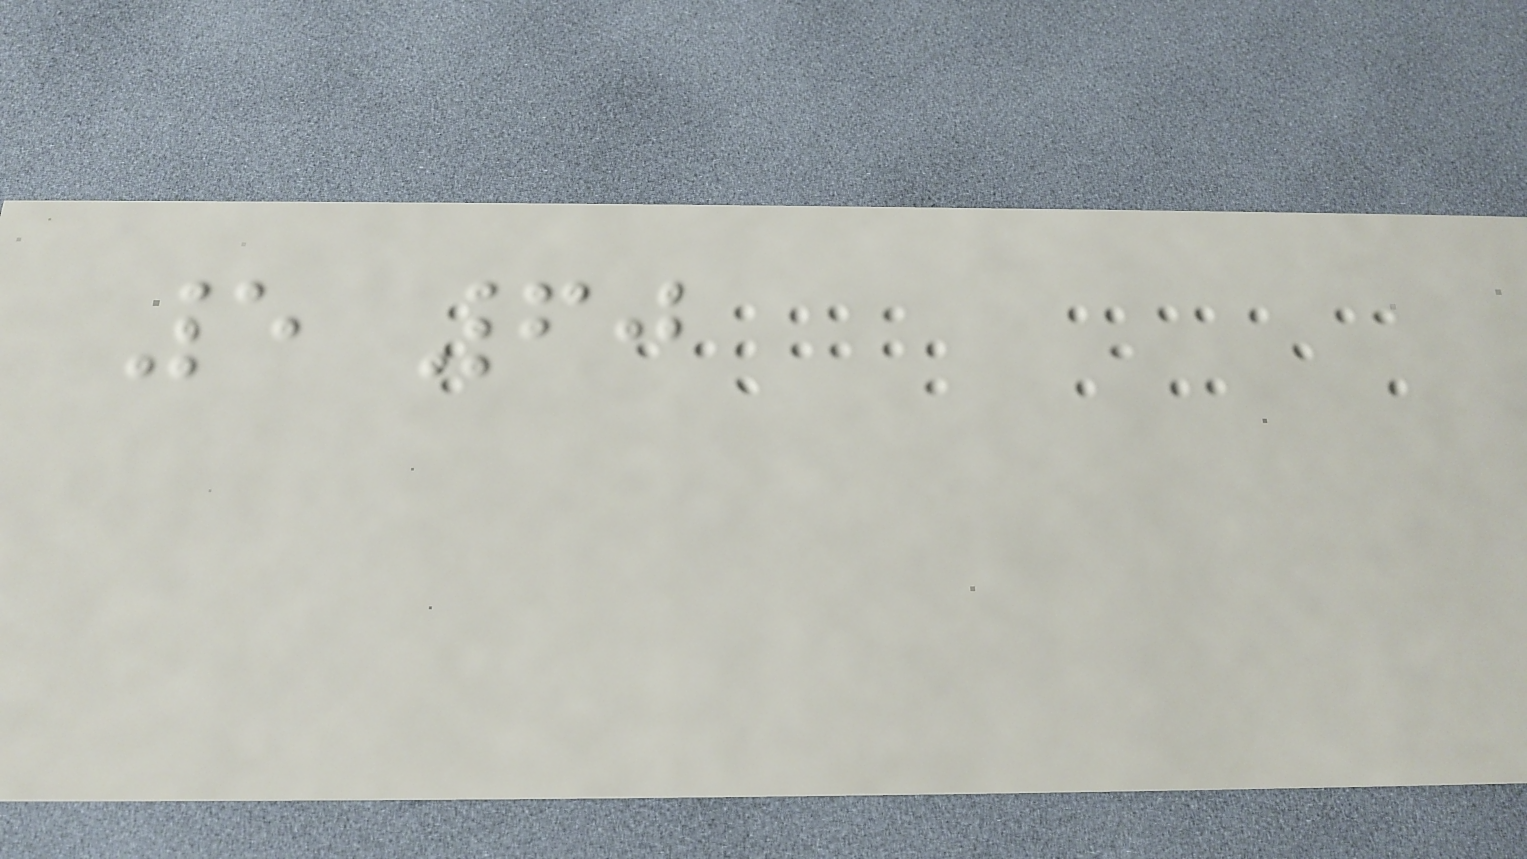5 60
